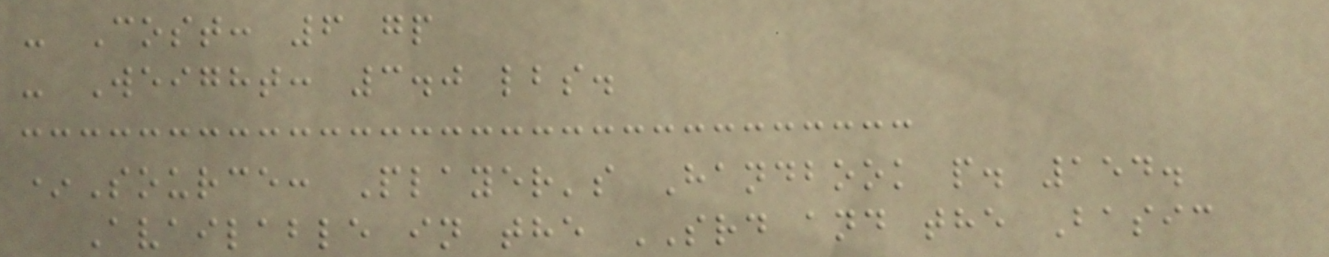- Cost: 6 gp
- Weight: 3.0 lbs.
*Source: Player's Handbook p. 154.
Available in the SRD and the Basic
